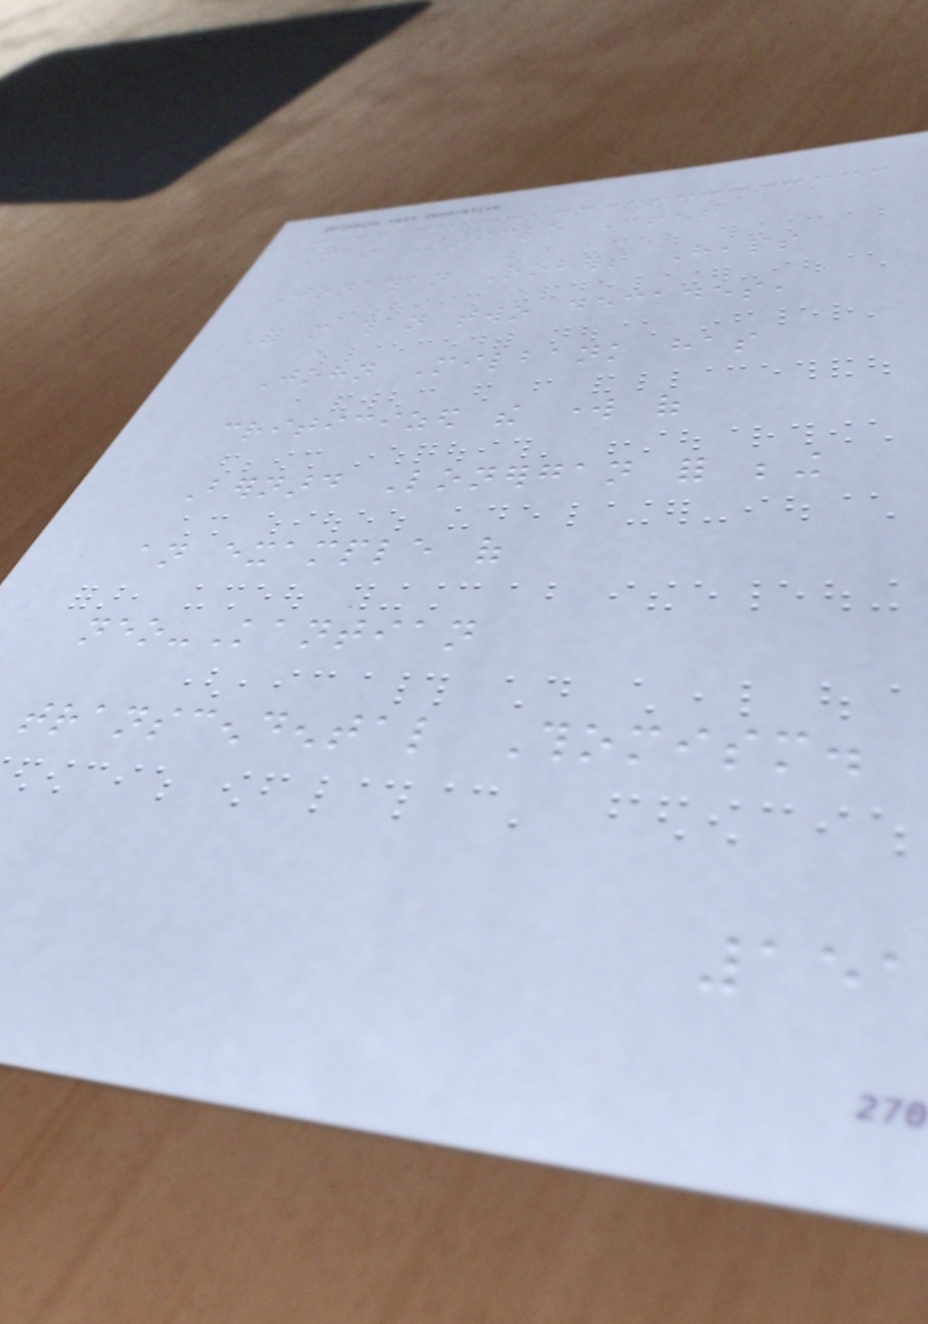Main Article Content
Jonathan Robert Heaps
For more than two decades,
John Milbank has
criticized the work of
Bernard Lonergan for being
an example of
neo-Kantian
transcendental Thomism.
151
